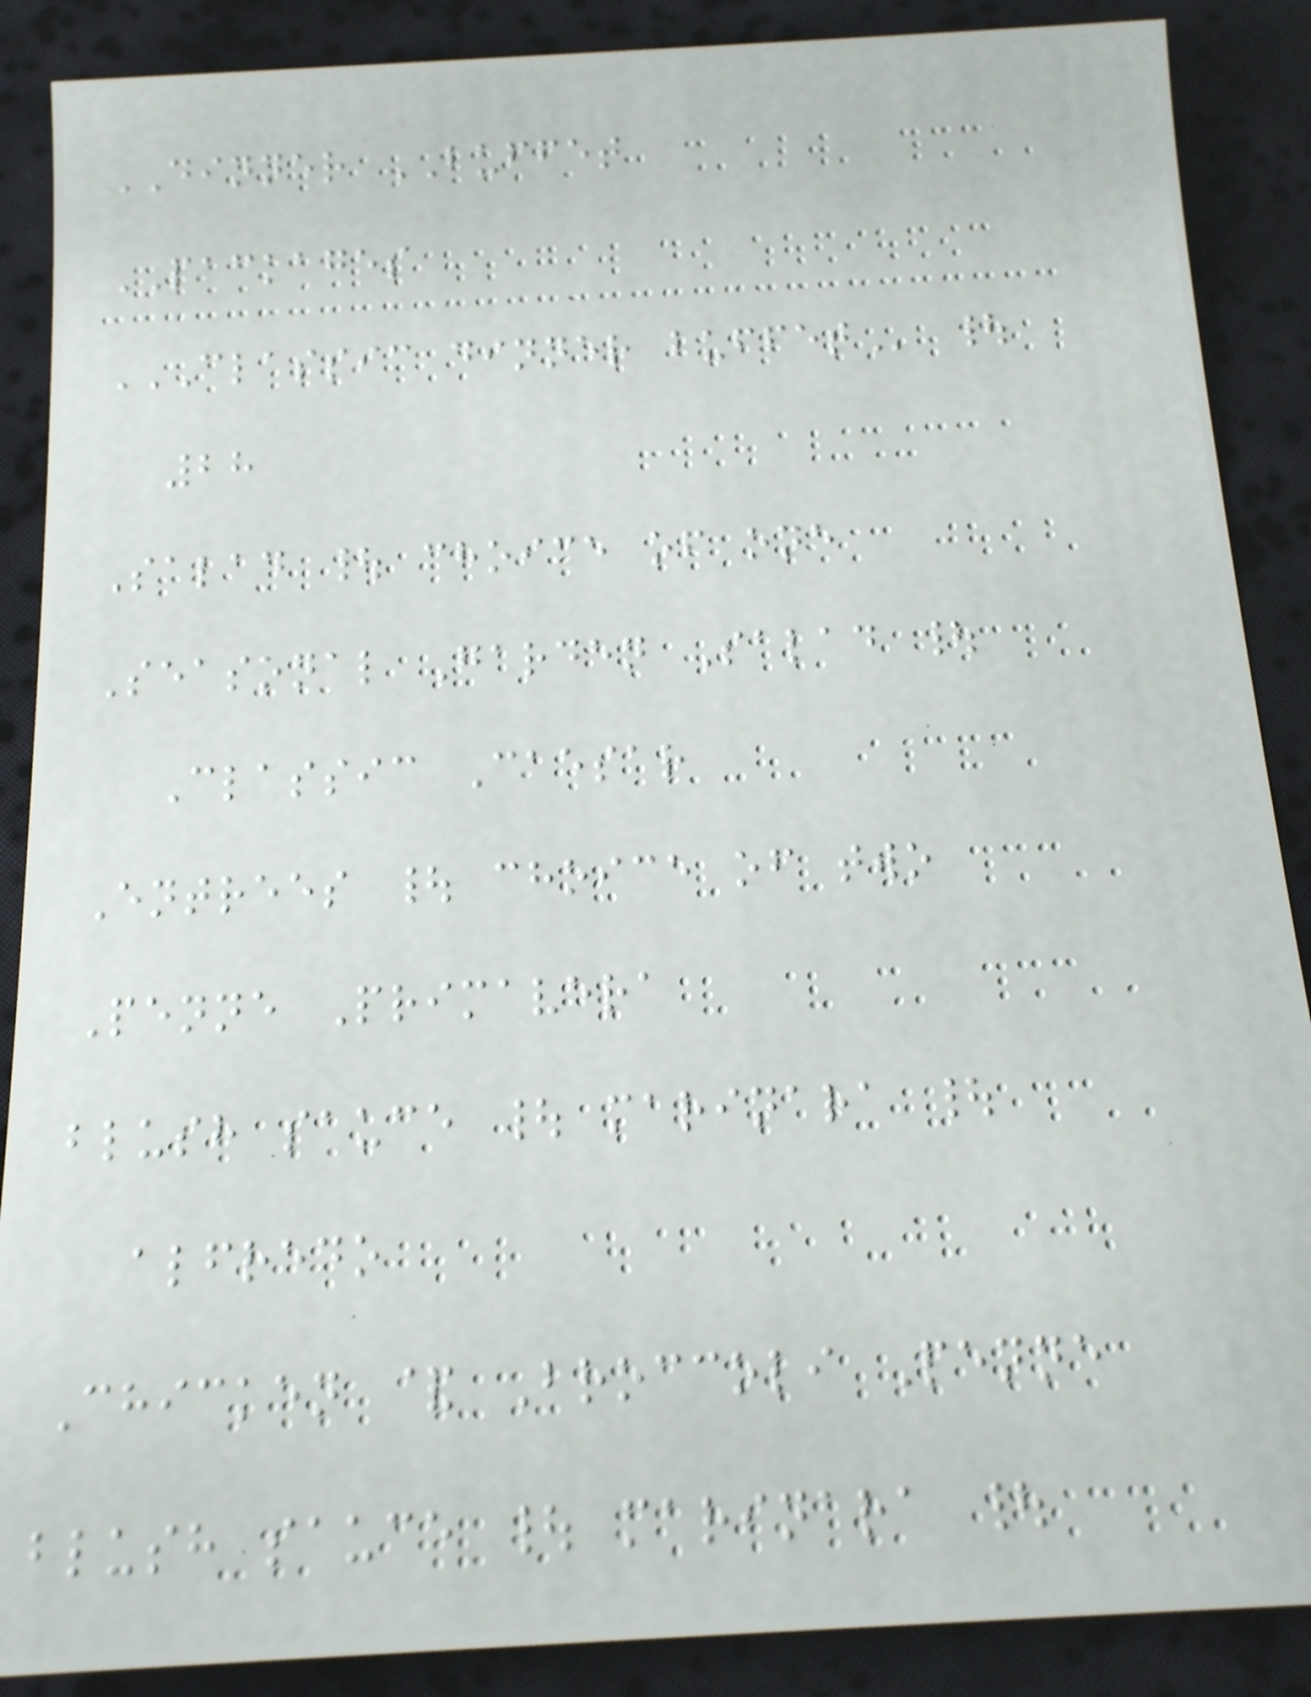DINNER BUFFET
PACKAGES
CLASSIC DINNER BUFFET |
28
Salad | choice of one
Seasonal Garden Salad |
Classic Caesar
Entrees | choice of two
Penne Primavera
blush sauce | marinara |
alfredo
Chicken & Broccoli Penne
blush sauce | marinara |
